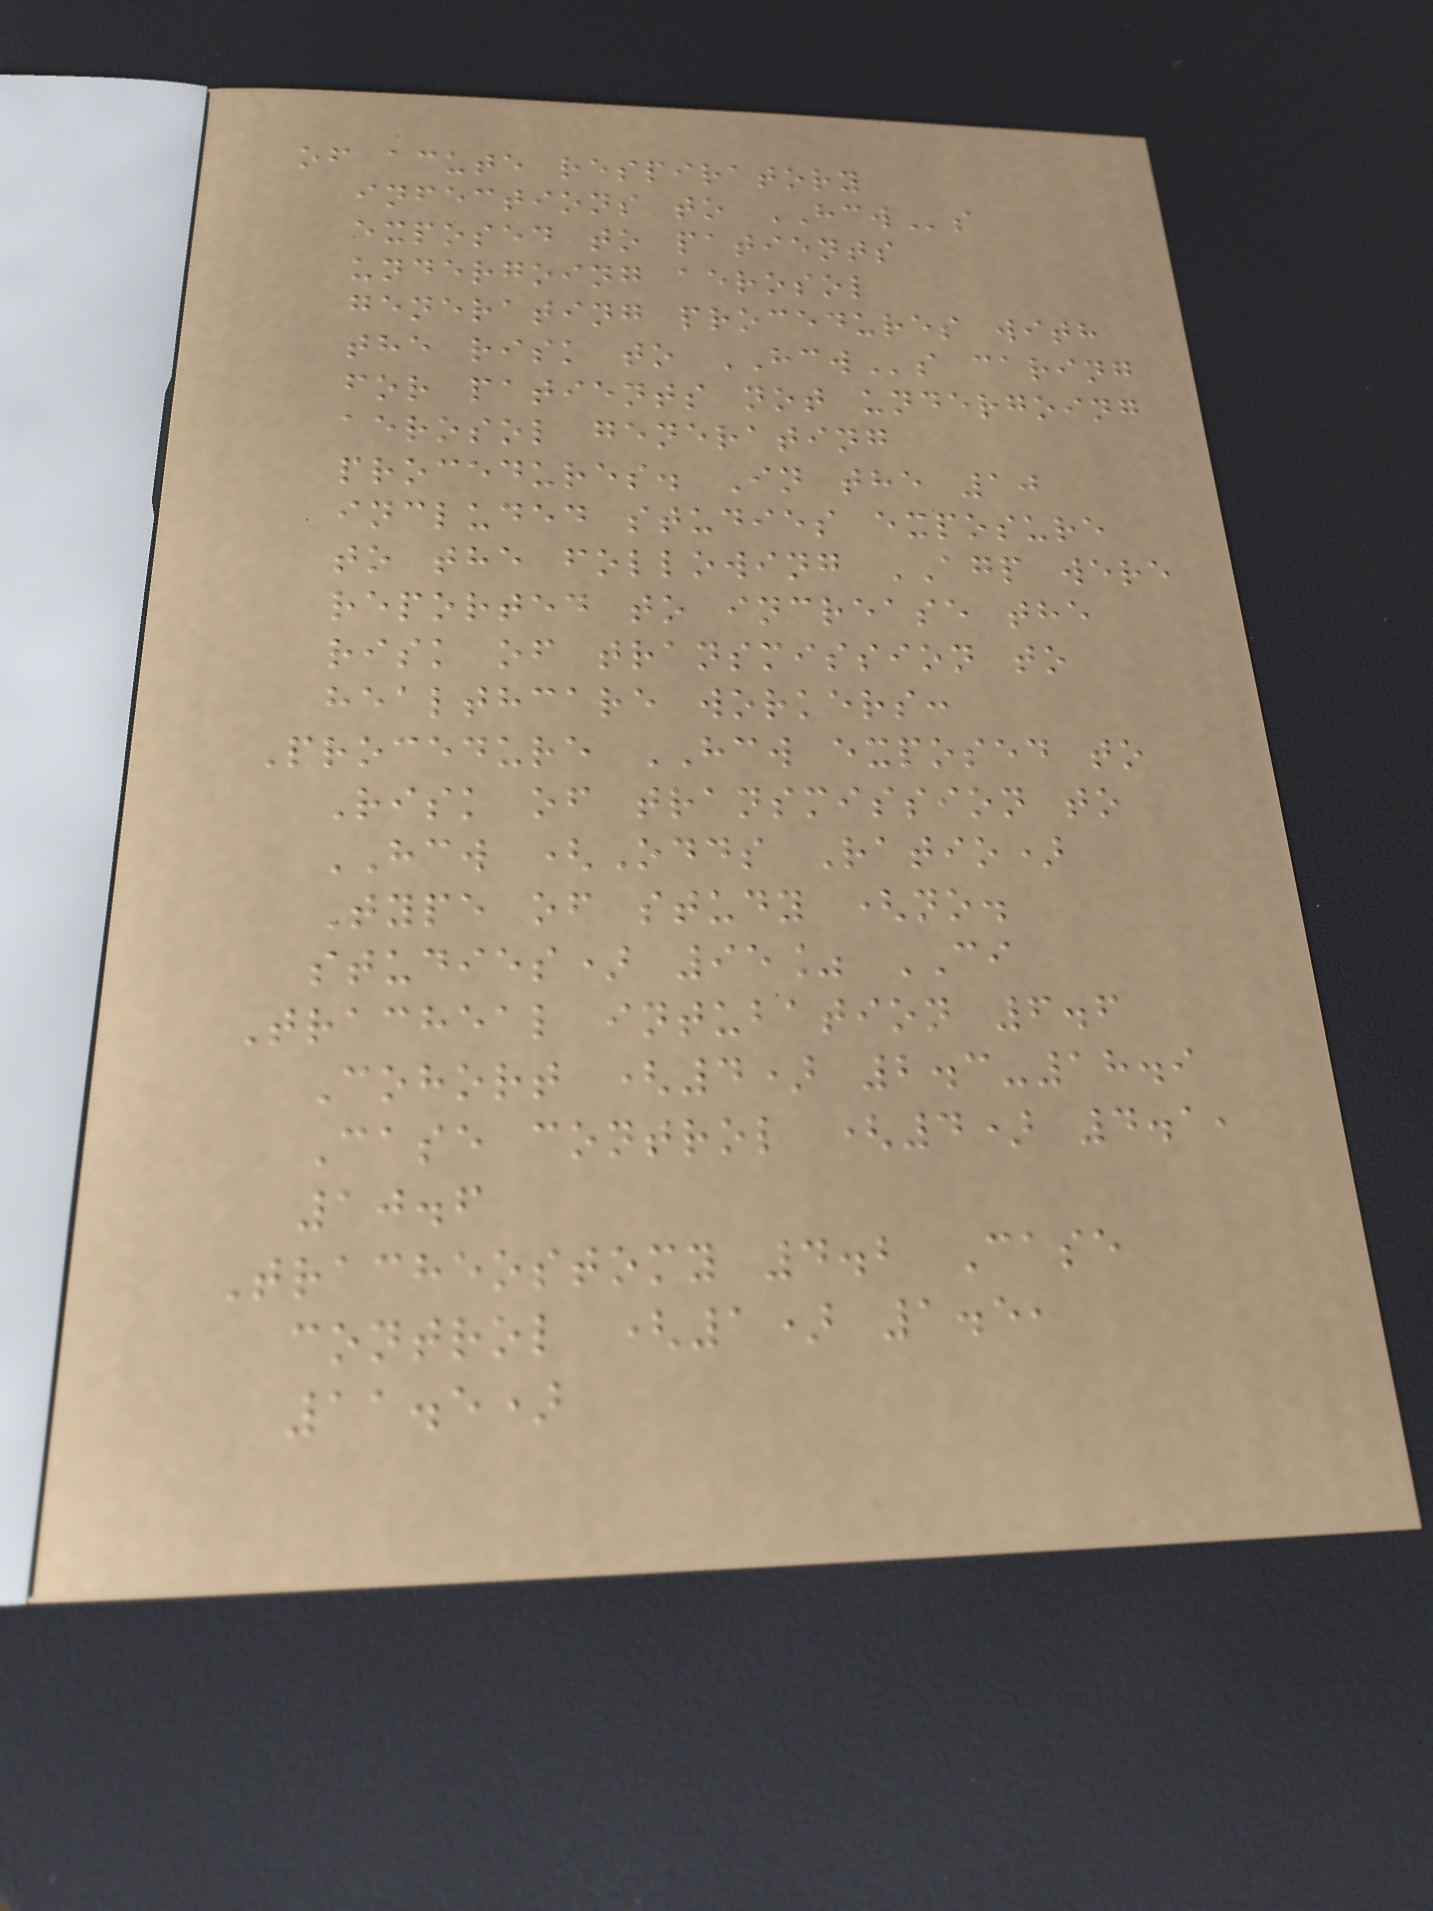of acute respiratory
infections to HCWs
exposed to patients
undergoing aerosol
generating procedures with
the risk to HCWs caring
for patients not undergoing
aerosol generating
procedures. In the 10
included studies exposure
to the following AGP were
reported to increase the
risk of transmission to
healthcare workers:
Procedure HCW exposed to
Risk of transmission to
HCW (Odds Ratio)
Type of study (no.
studies) 95% CI
Tracheal intubation 6.6
Cohort (4) 2.3-18.9
Case control (4) 4.1,
10.6
Tracheostomy 4.2 Case
control (1) 1.5,
11.5)
